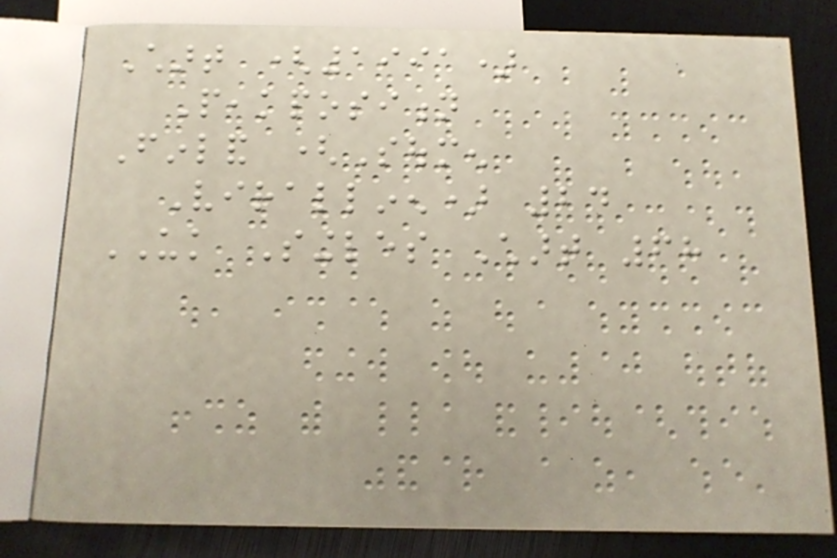Chart (1991)
Peakposition
Finland (Soumen
Virallinen) 24
UK Singles Chart 68
